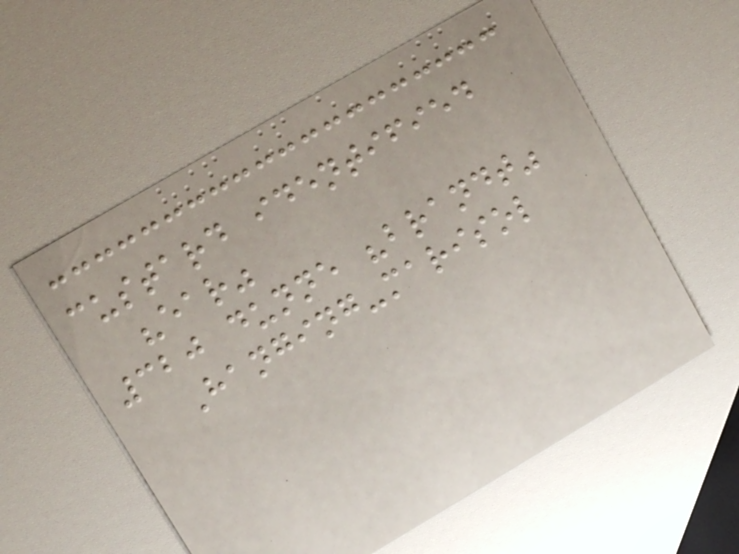custard identified
"ear"
320 dunne "brandt"
Hanging-marisol
